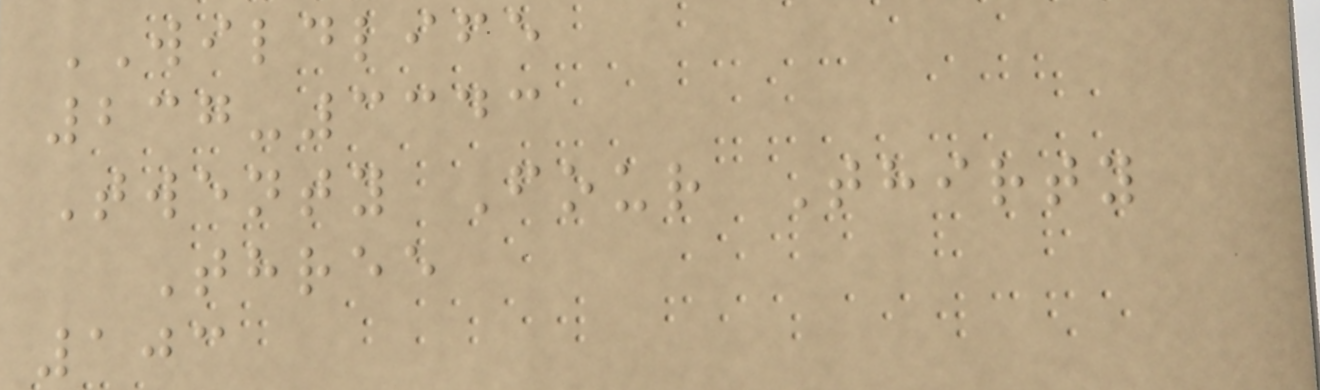WILDLIFE
237-3343
Twenty Four Thirty
Three
103
